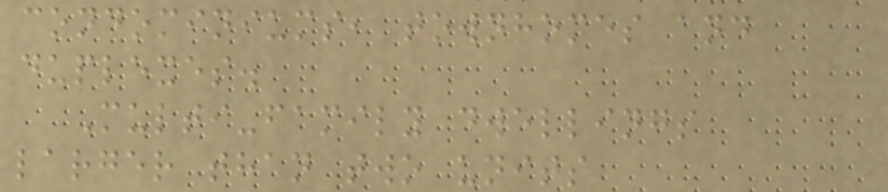condominiums, townhomes and
duplexes.
Multi-family dwellings
larger than two units
